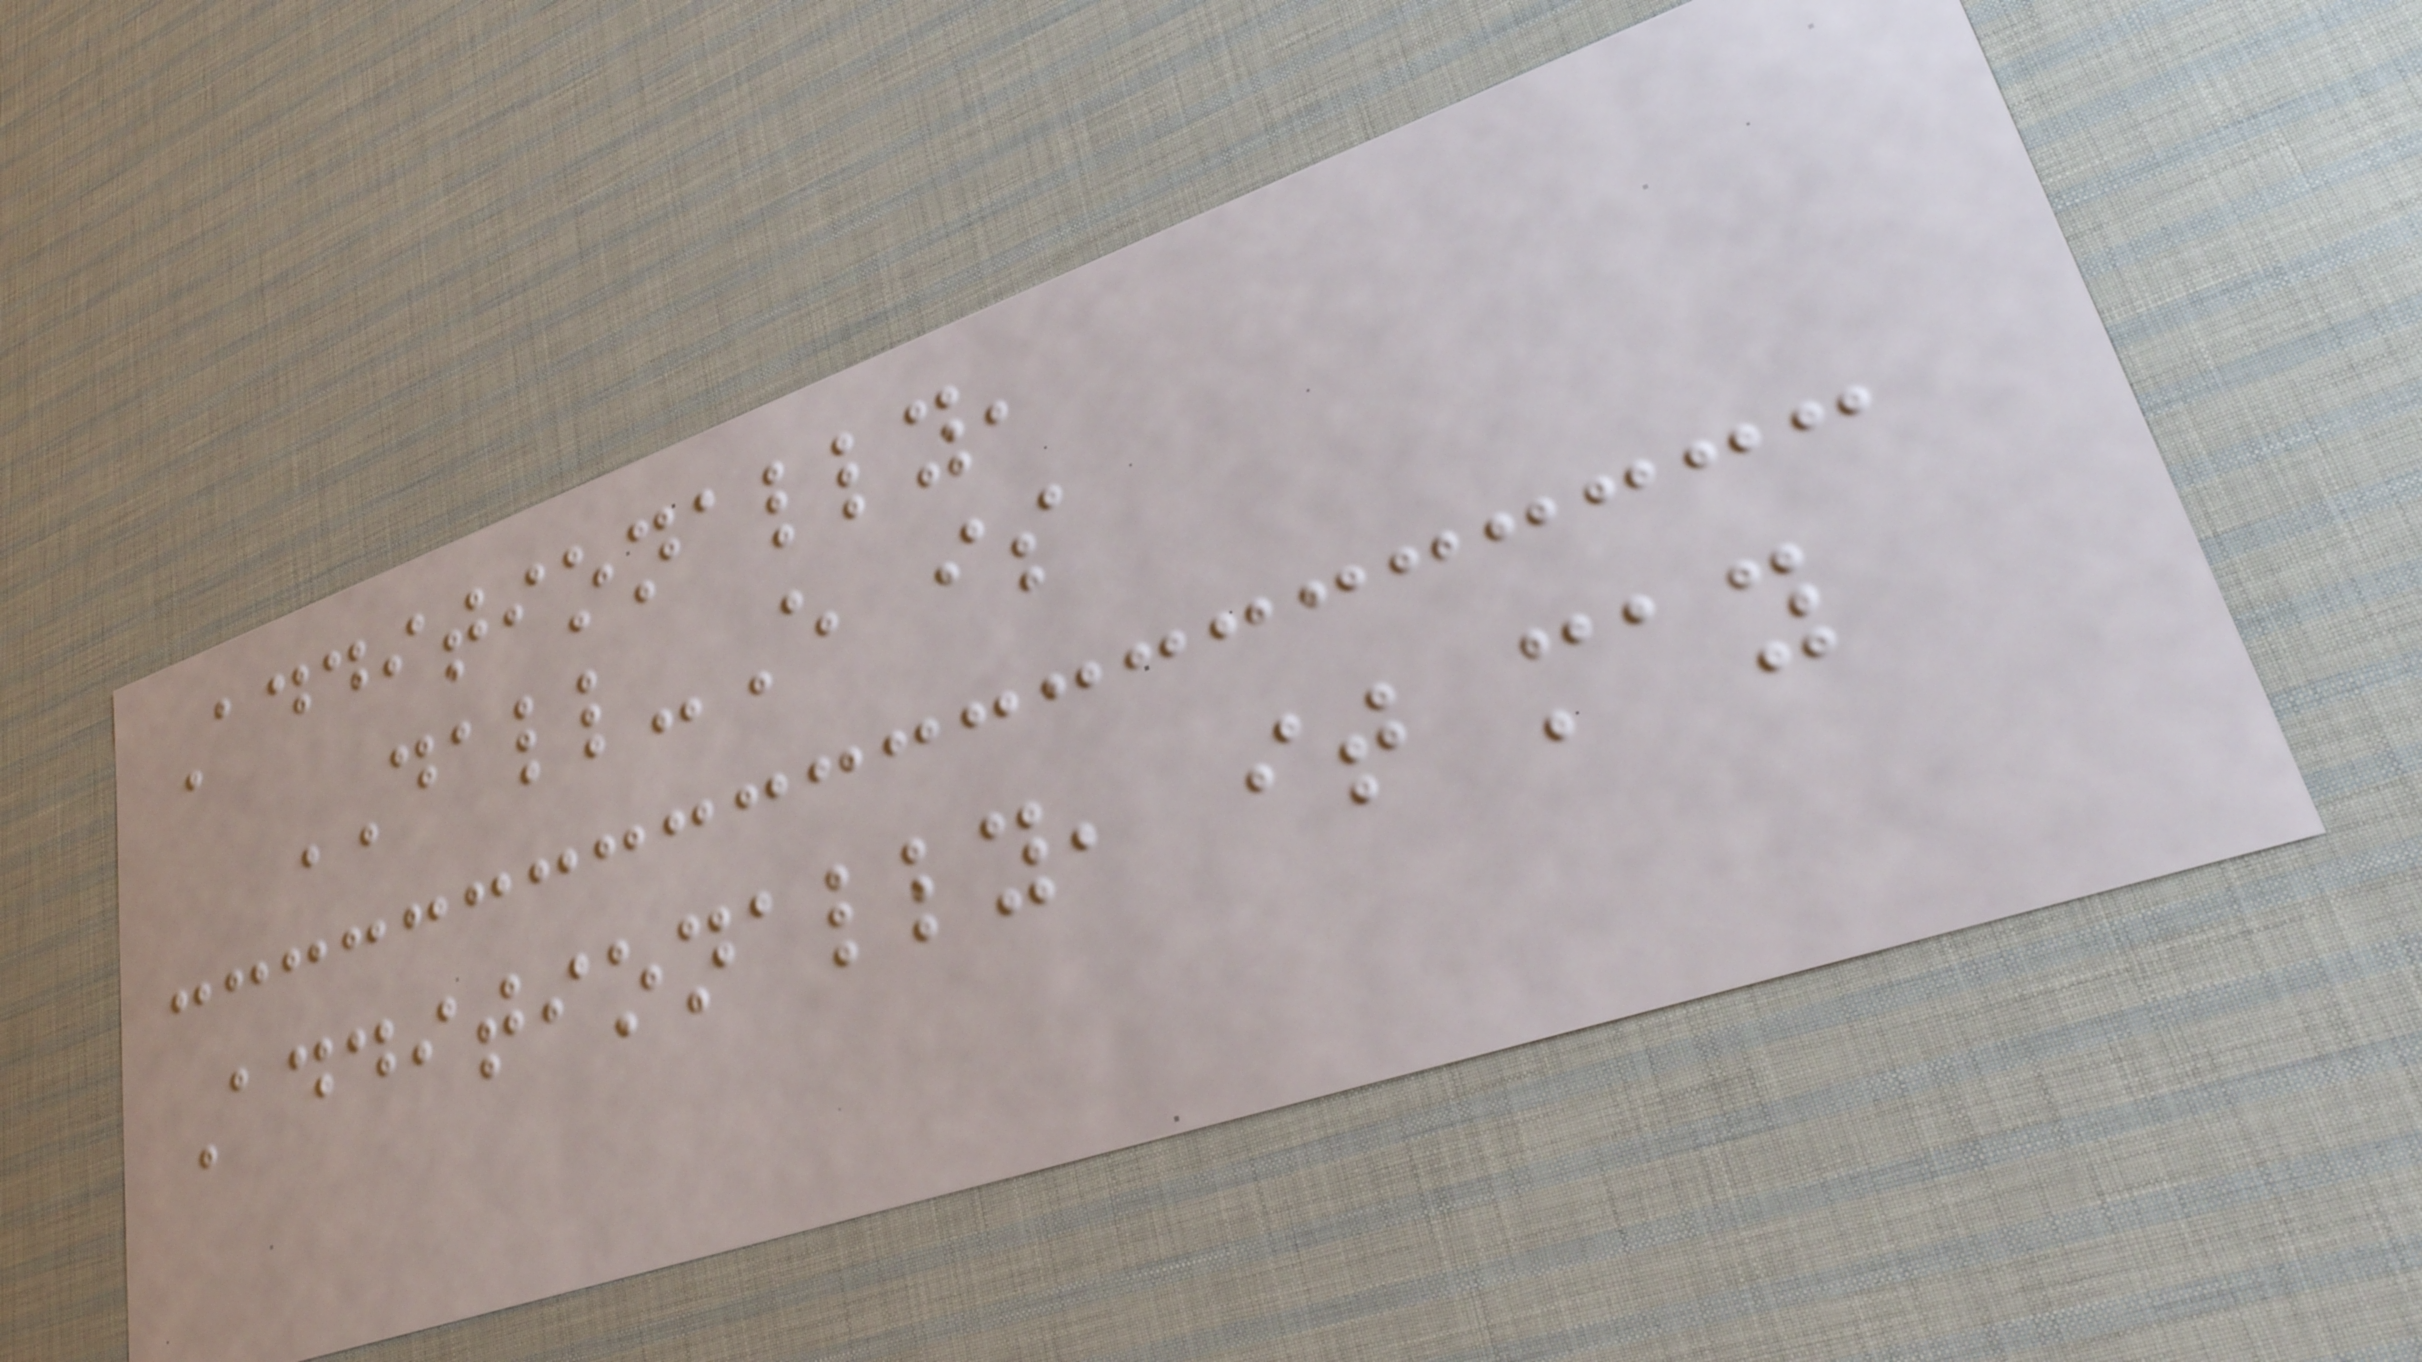Additionally,
DALL-E is
Additionally, it may
